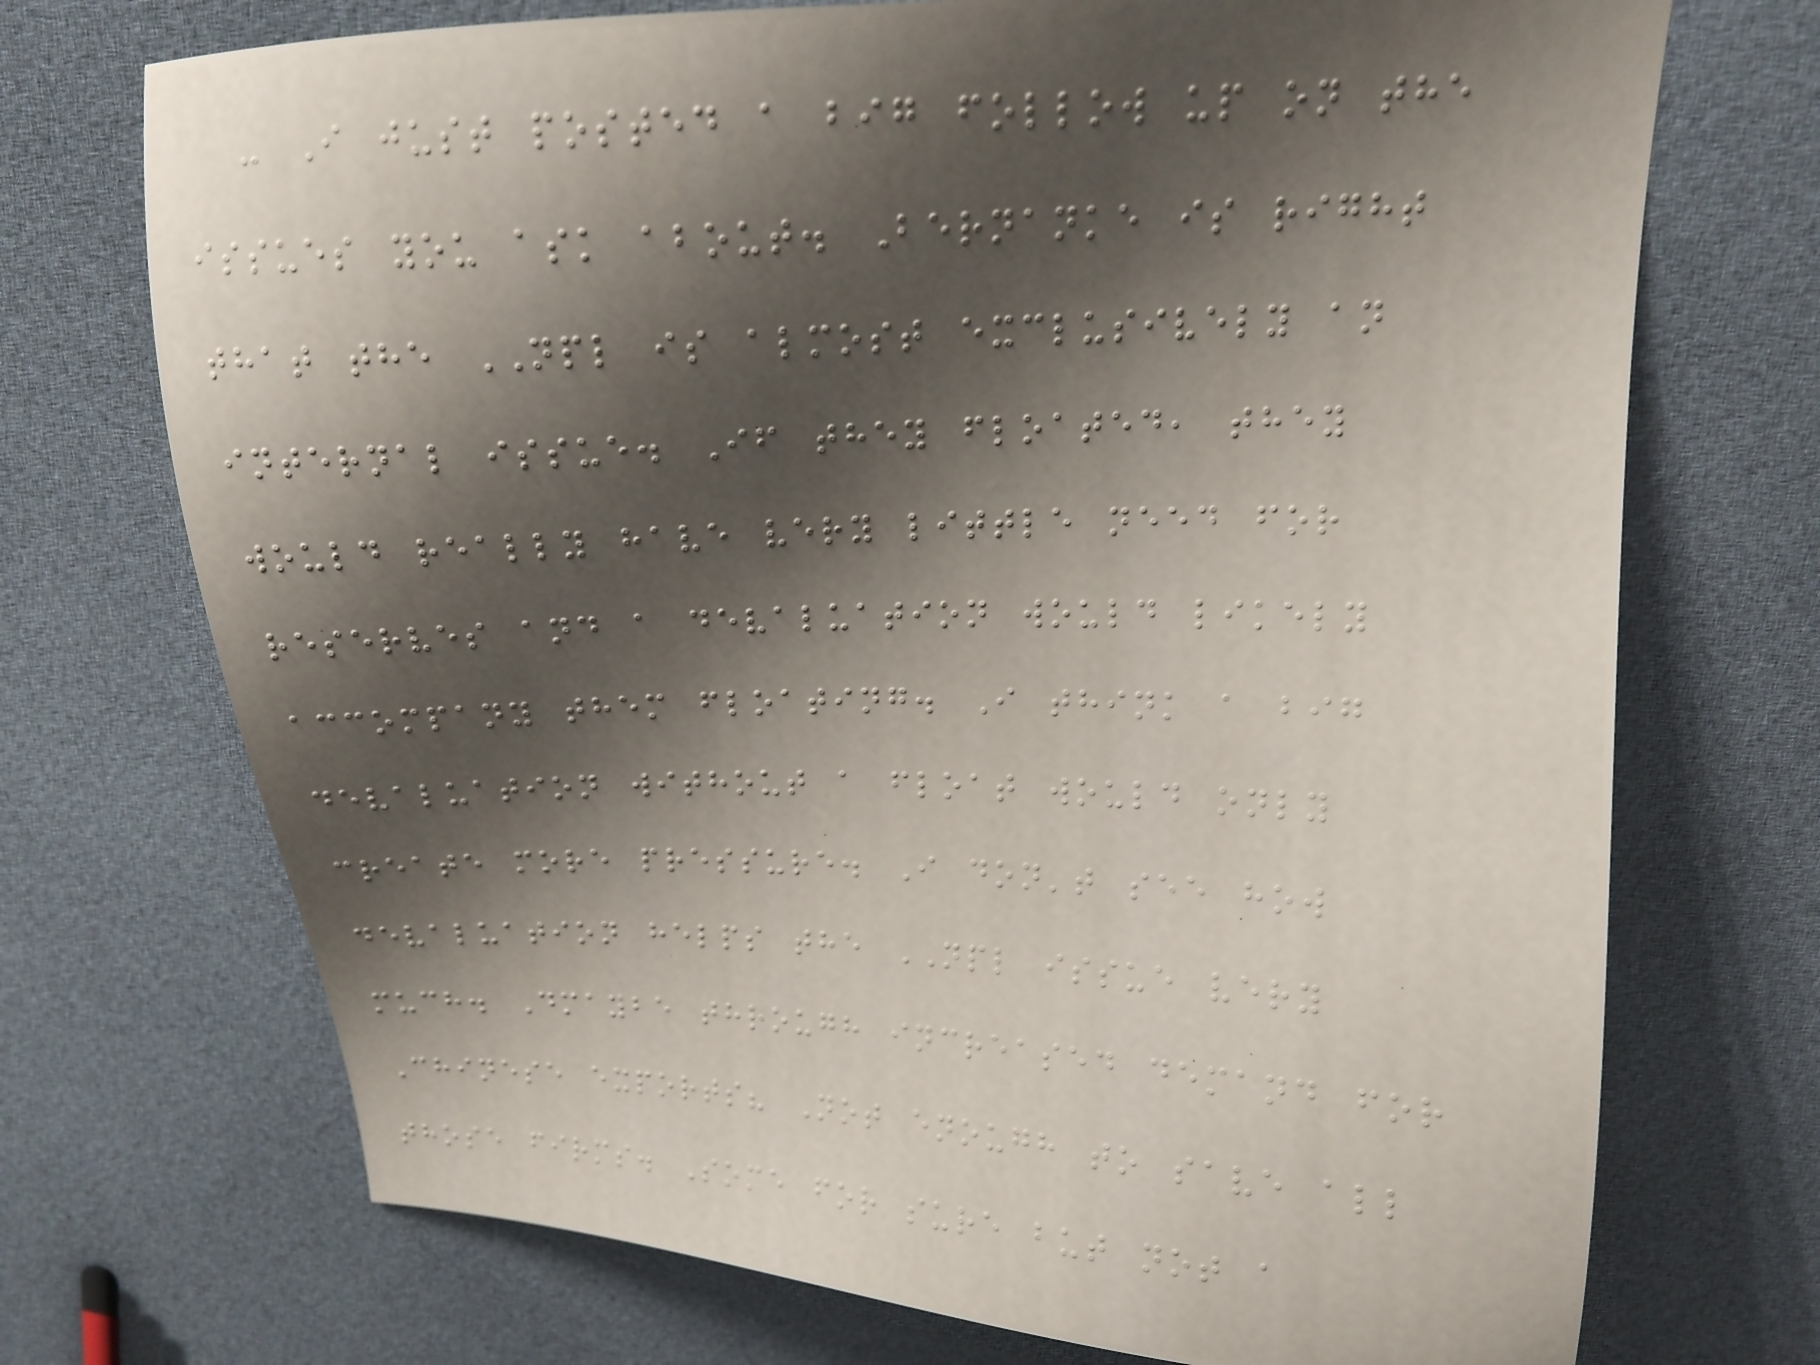- I just posted a big follow up on the
issues you ask about. Bernanke is right
that the NPL is almost exclusively an
internal issue. If they floated, they
would really have very little need for
reserves and a devaluation would likely
accompany them floating. I think a big
devaluation without a float would only
create more pressure. I don't see how
devaluation helps the NPL issue very
much. Dmaybe through increased demand for
Chinese exports? Not enough to save all
those firms. Some for sure but not a
